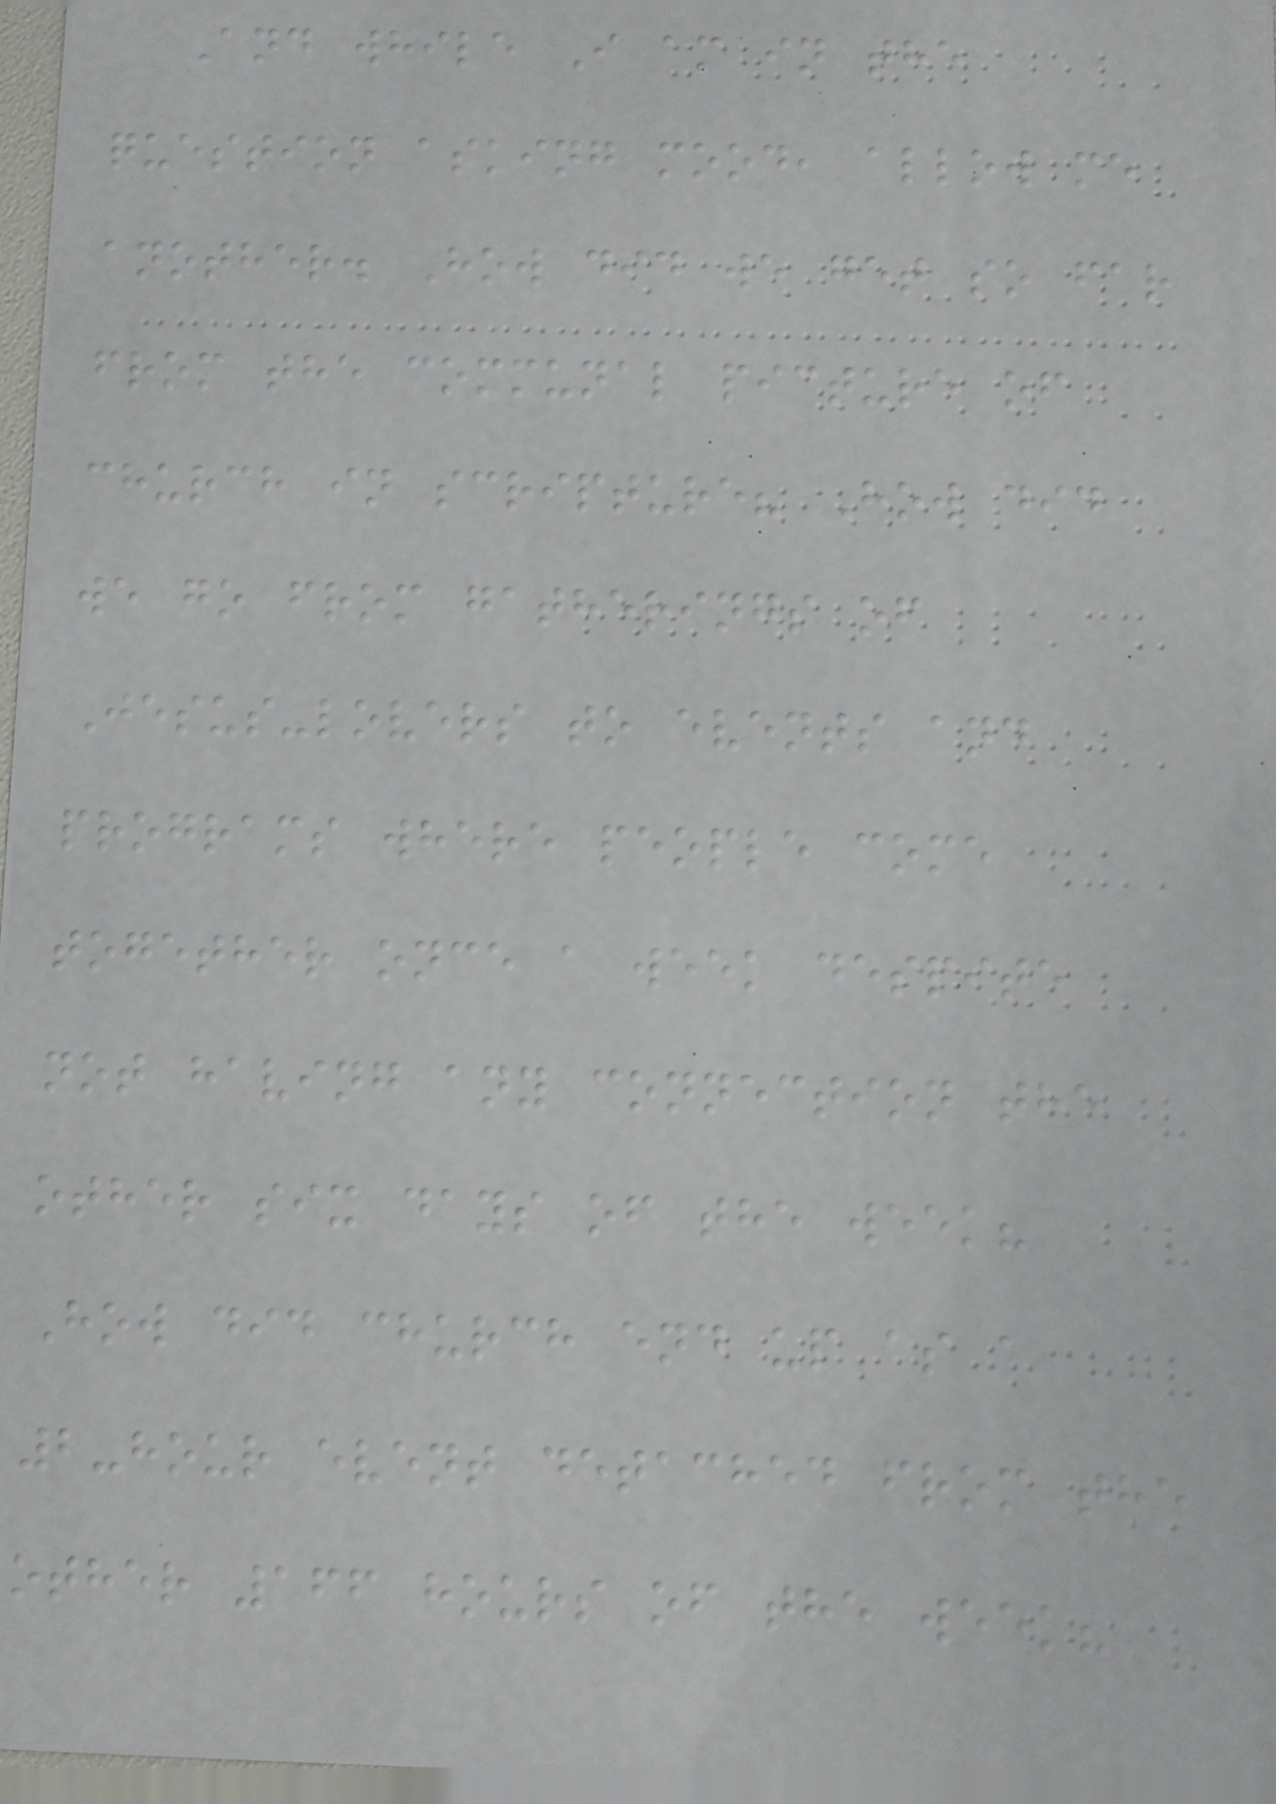And while I am in the
question asking mood, allow me
another. How did we get so far
from the communal picture of
church in scripture? How did
we go from gatherings of
Jesus-lovers to events and
programs where people come
together once a week despite
not having any connection the
other six days of the week?
How did church end up as a
2-hour event detached from the
other 166 hours of the week?
